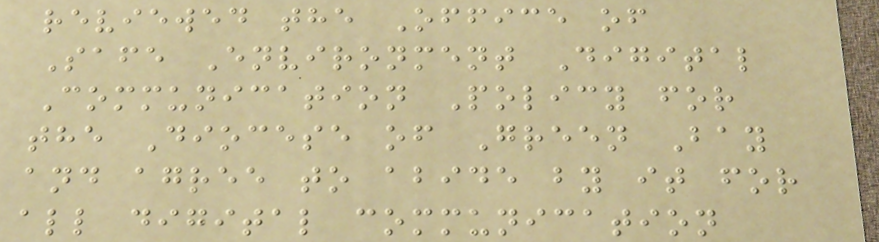reviewed the Office of
Safe Environment Digital
Communication Policy for
the Diocese of Green Bay
and agree to abide by it for
all digital communication
